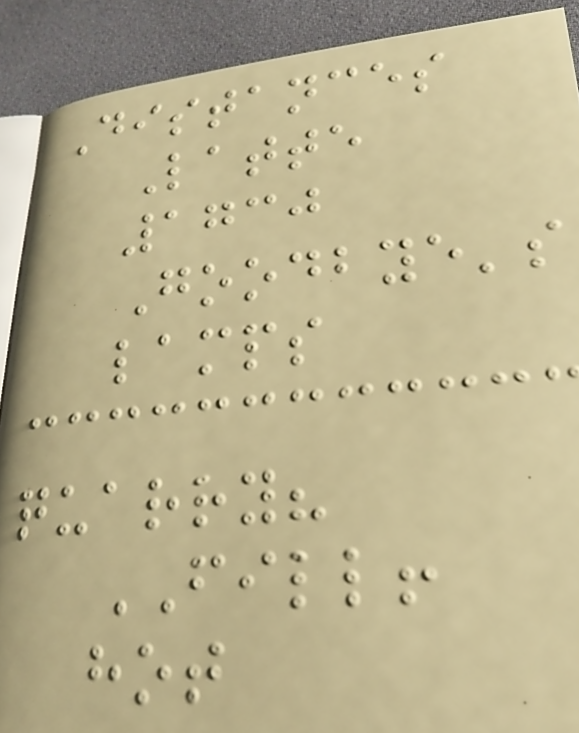Distances
Latte
1730
Goodbye's
lamps
quarry?
FILL!
hot
